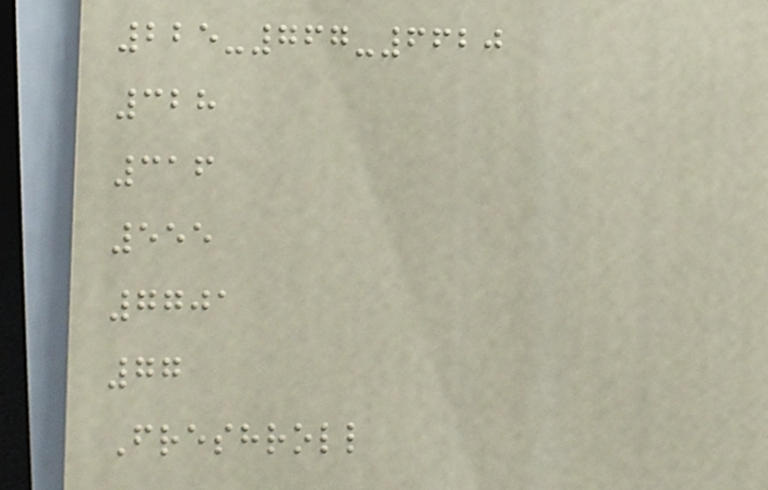225-767-6620
328
316
555
7701
77
Freshroll
